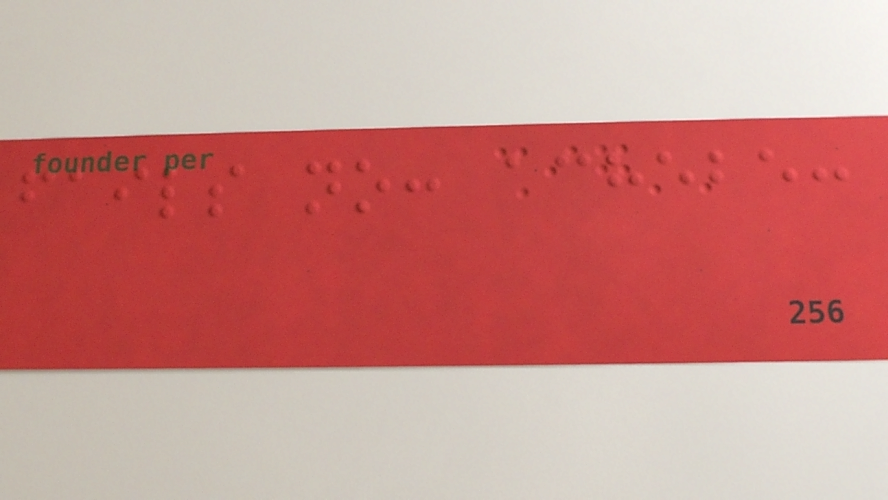fails no: achebe:
